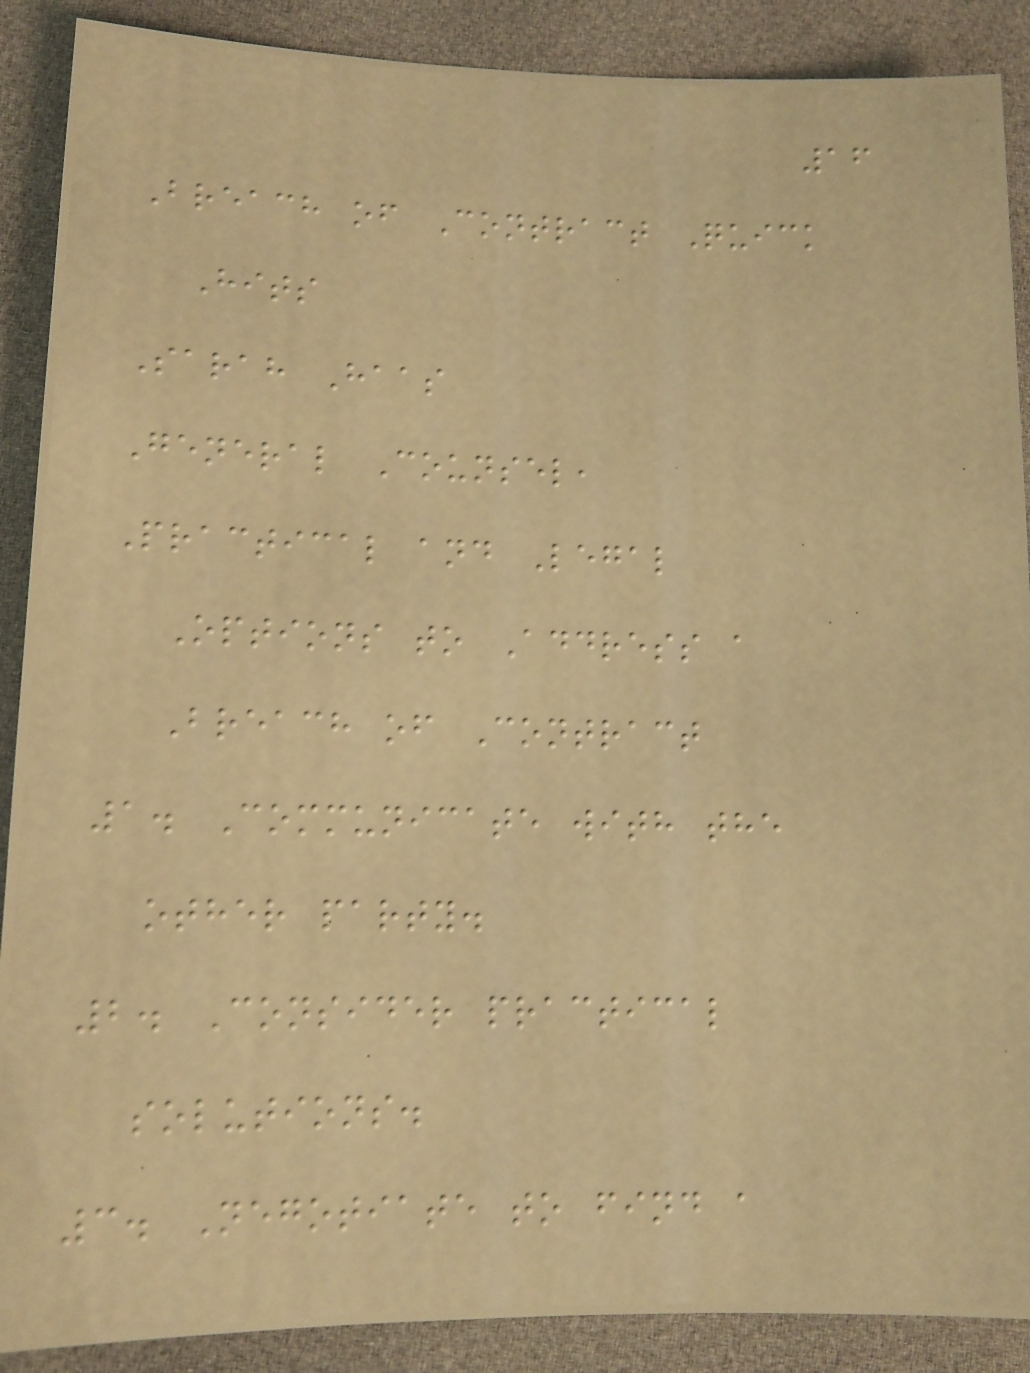16
Breach of Contract Quick
Hits
Sarah Haas
General Counsel,
Practical and Legal
Options to Address a
Breach of Contract
1. Communicate with the
other party.
2. Consider practical
solutions.
3. Negotiate to find a
